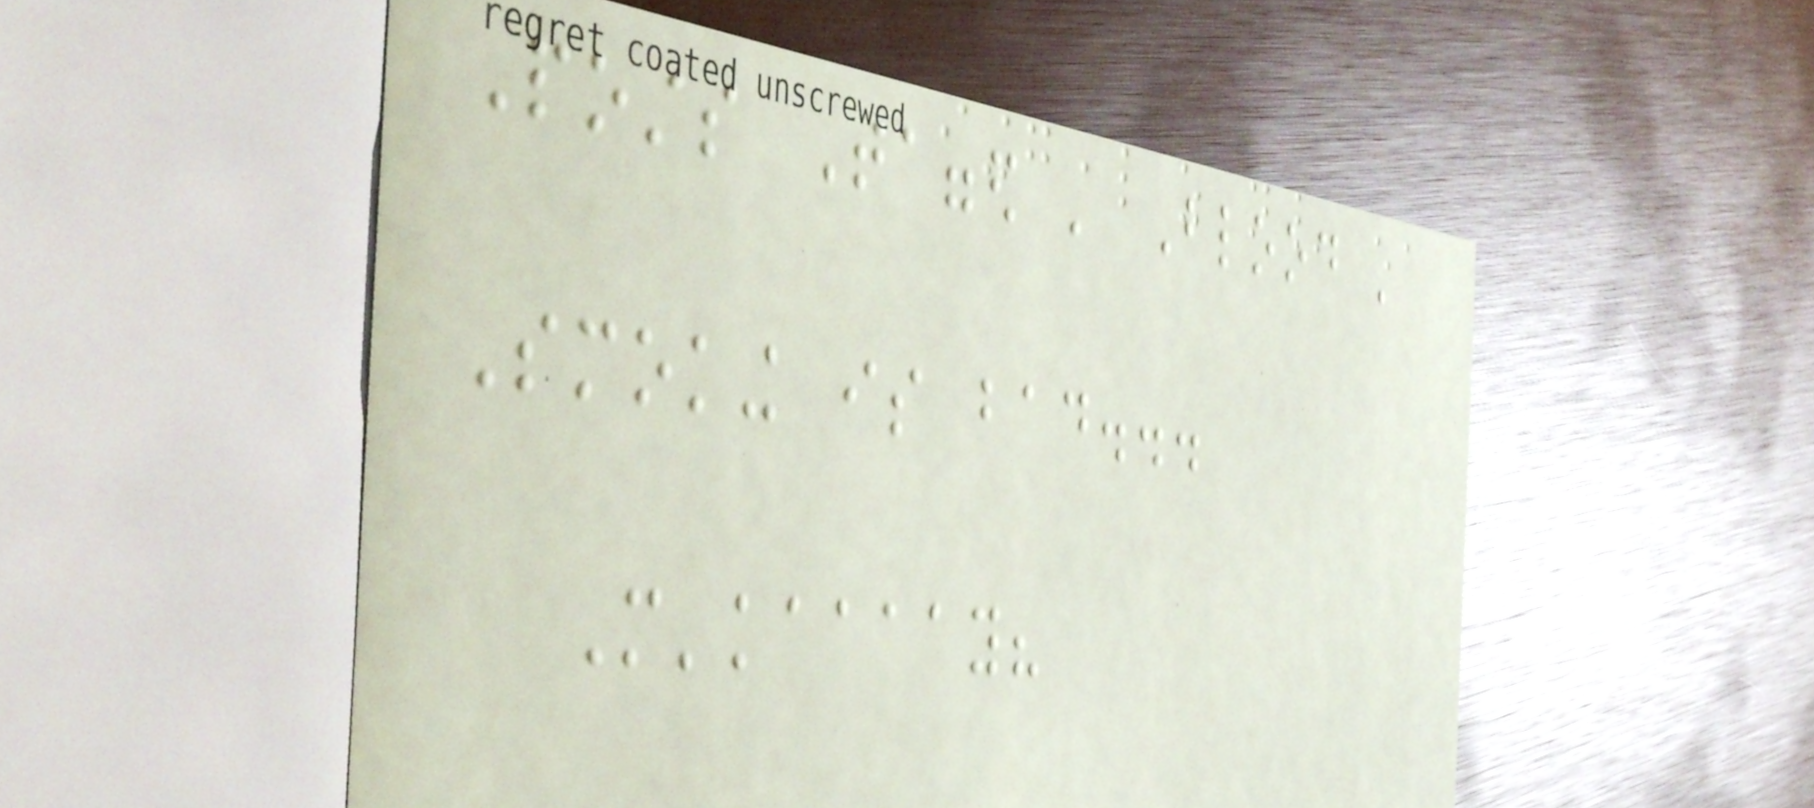Posts Tagged ' Blood '
Smoking is bad...
M'kaaaay?
